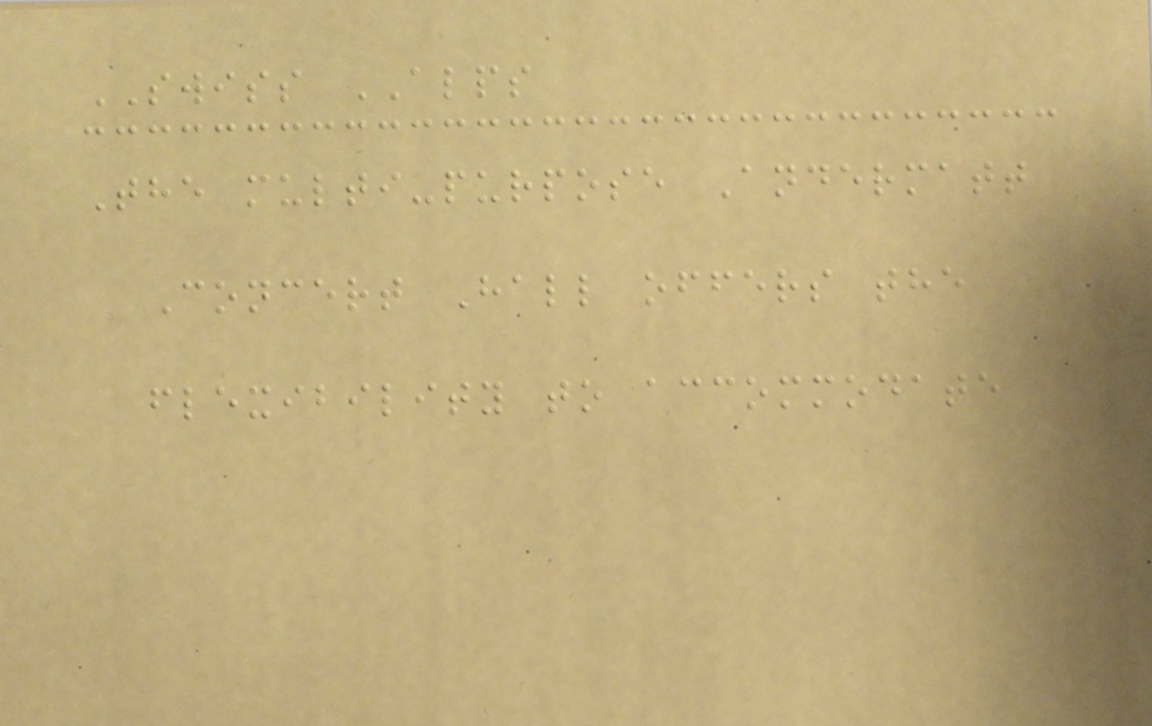SWISS ALPS
The multi-purpose Andermatt
Concert Hall offers the
flexibility to accommodate
